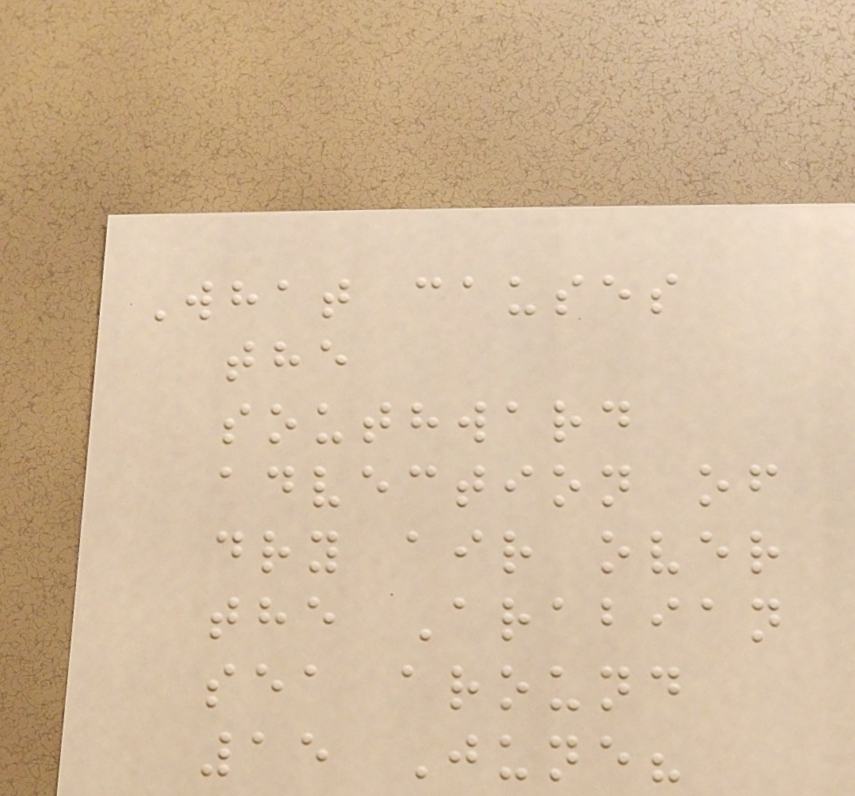What causes
the
southward
advection of
dry air over
the Arabian
sea around
15 June?
